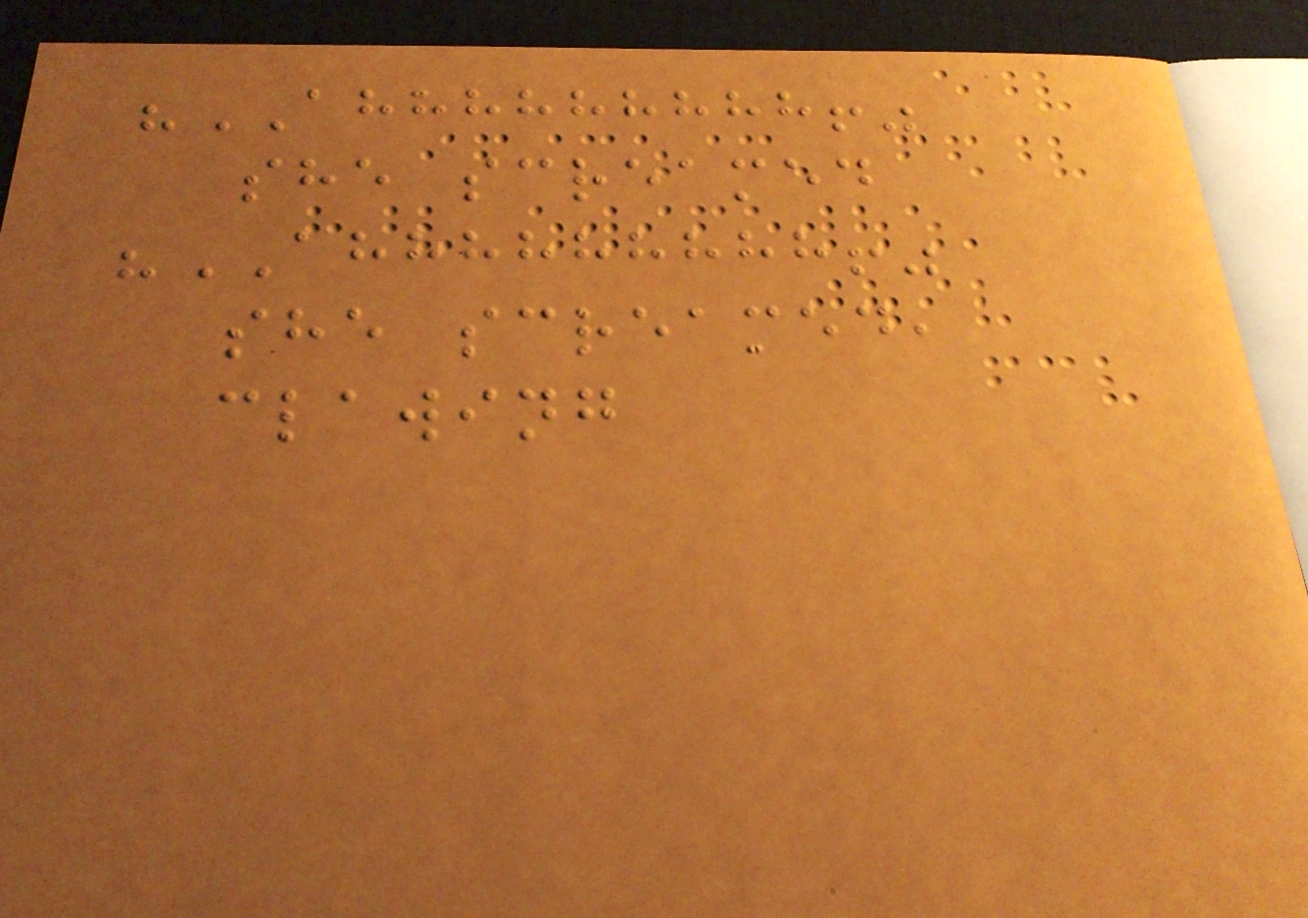"AHHHHHHHHH!"
she screamed
"AHHHHHHHHH!"
she screamed,
clawing
